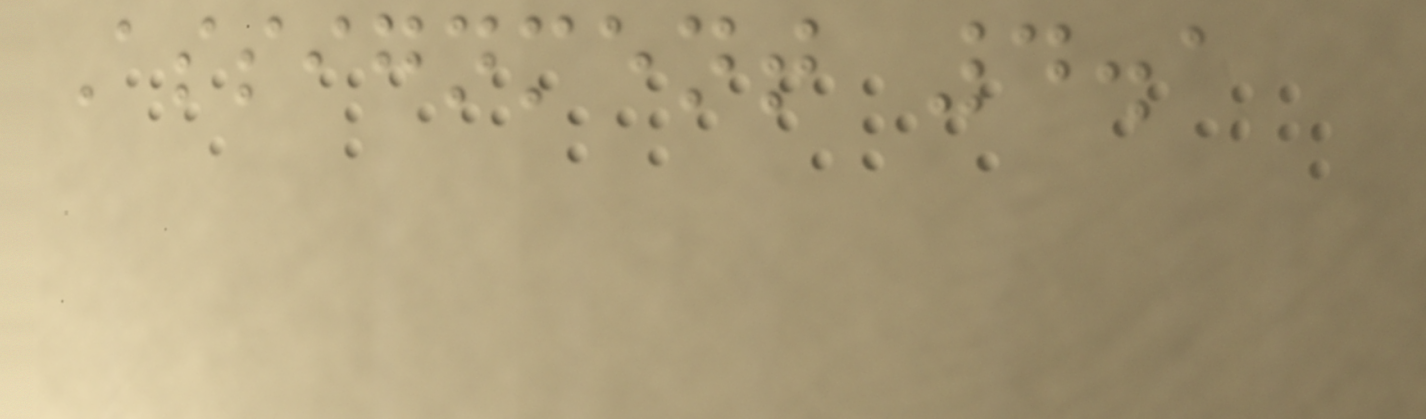Assignment 4.1
